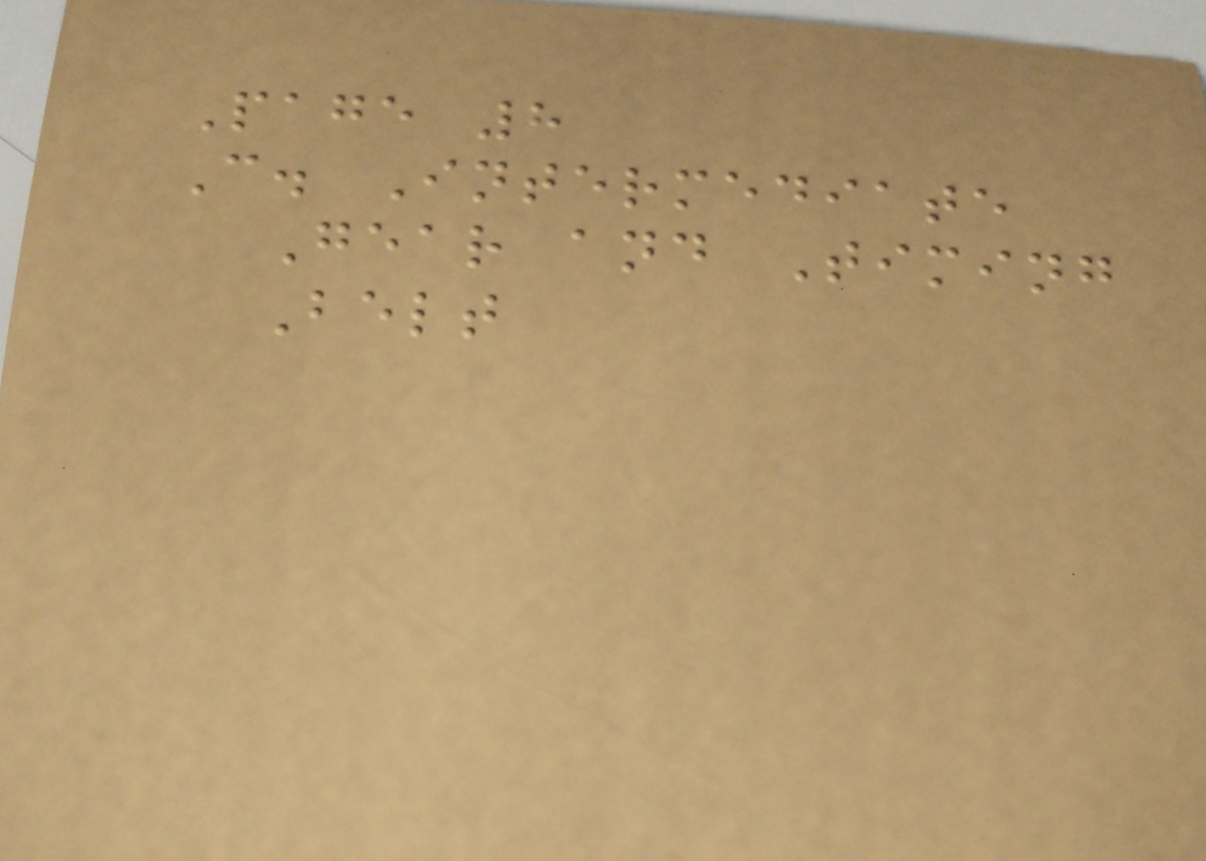Page 8
C. Intermediate
Gear and Timing
Belt
